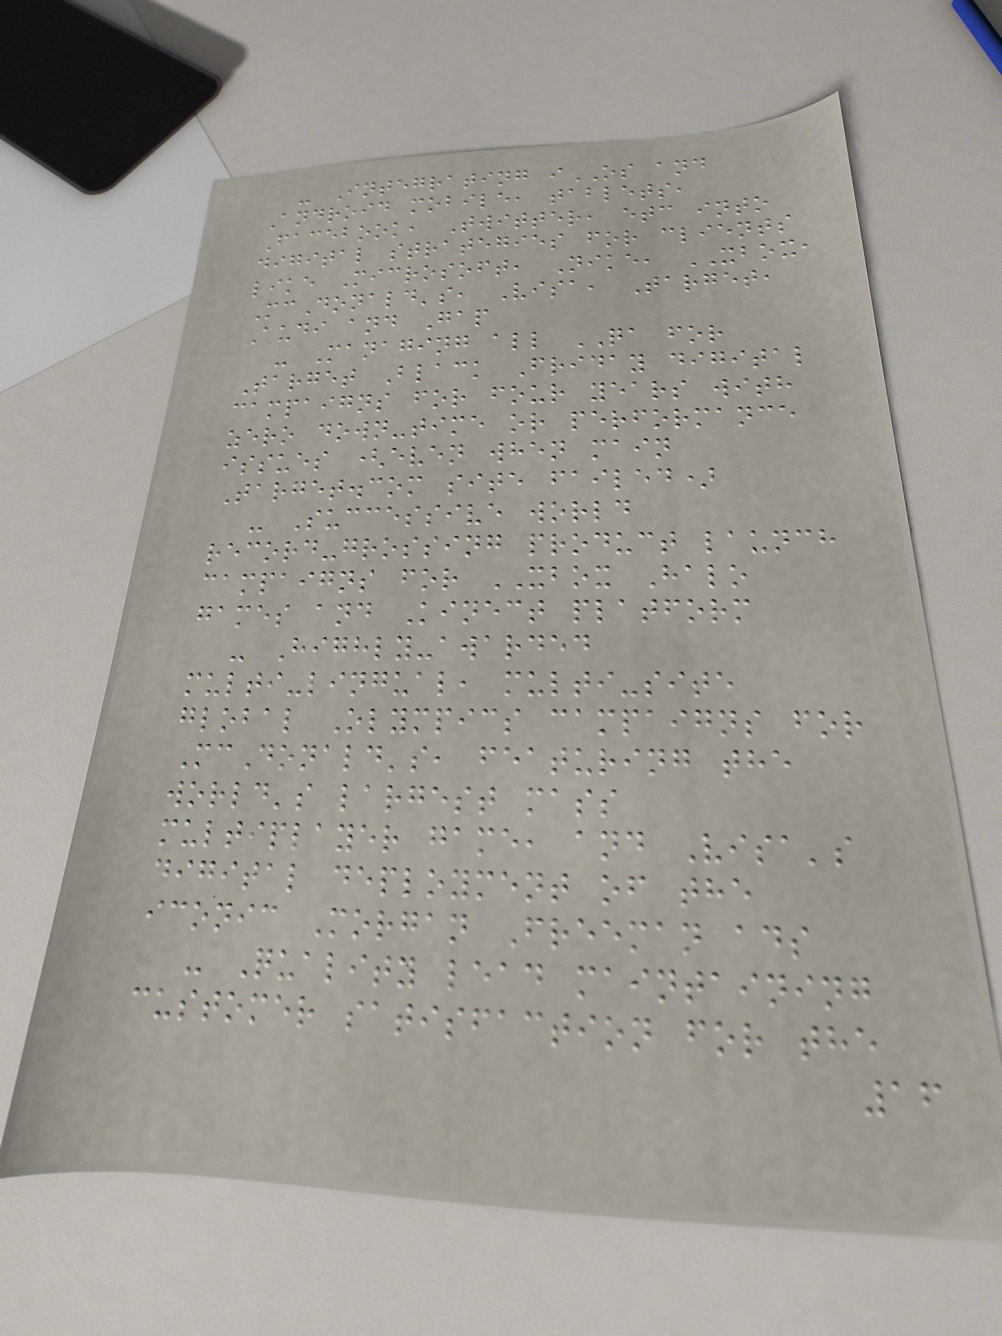- Integrating iOS and
Android mobile, tablets,
Facebook, Twitter, etc into
digital strategies for clients
like Microsoft, Nike, XBOX,
McDonald's, Visa, Target,
Audi and Gap
- Managing all QA for
Target Black Friday digital
campaigns for four years with
zero down-time or performance
issues (even when main
Target.com site failed)
- Successive world
record-grossing product launch
campaigns for XBOX Halo
games and Kinect platform
- Highly-awarded
multi-lingual, multi-site
global Olympics campaigns for
McDonald's, featuring the
world's largest mass
multiplayer game, and Visa's
digital deployment of the
iconic Morgan Freeman ads
- Quality lead maintaining
customer satisfaction for the
16
